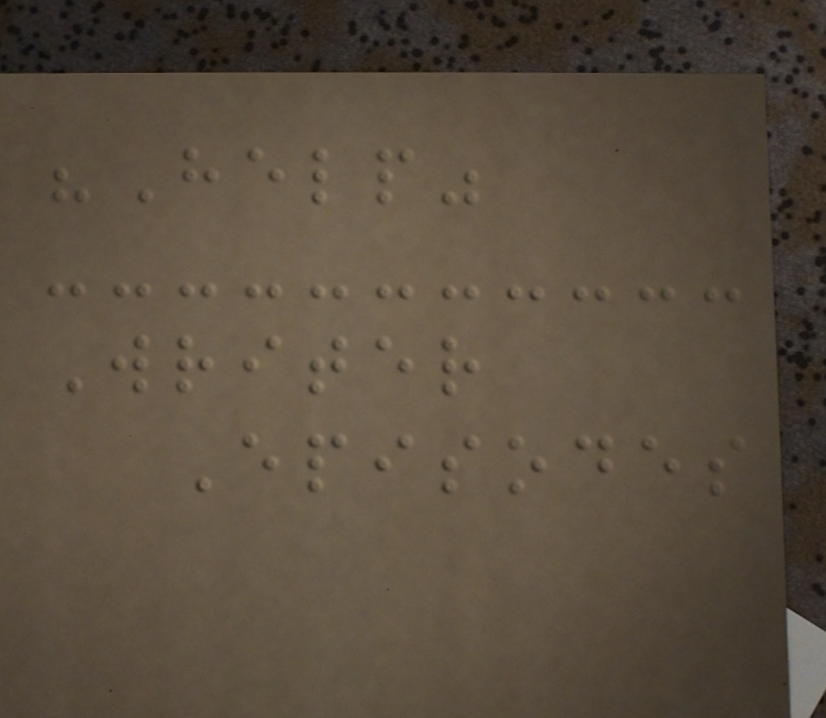"Help"
Writer
Episodes
